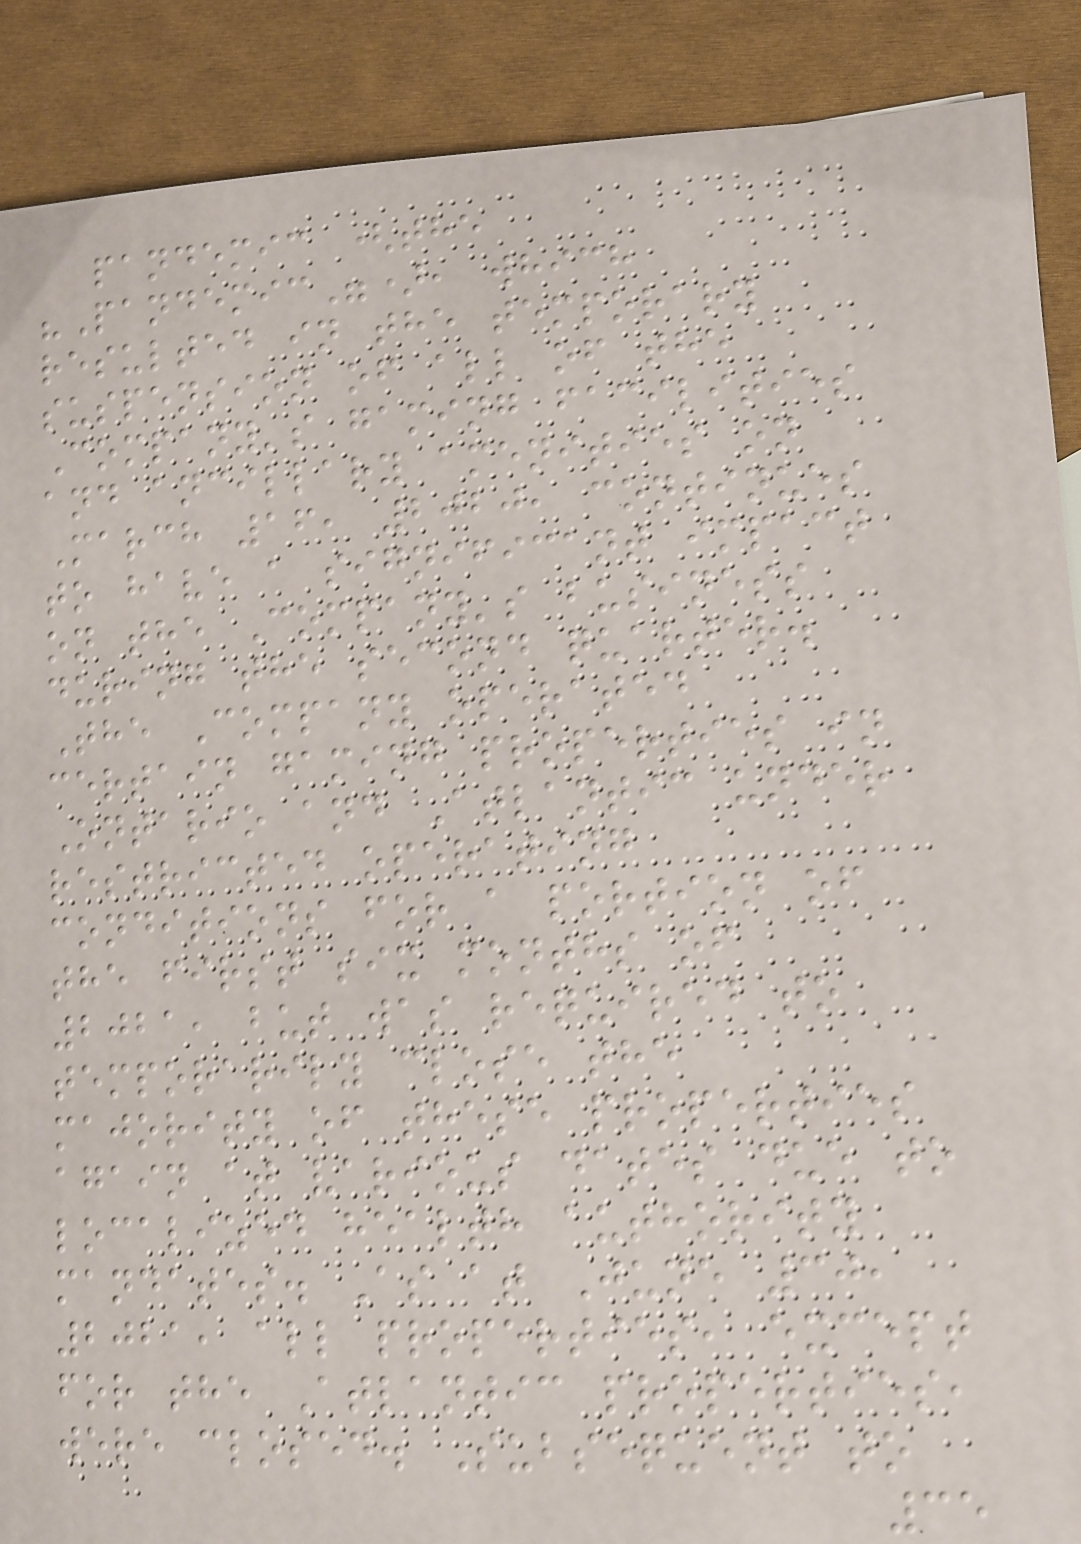pandemic (the
"Pandemic"), which
resulted in the temporary
suspension of all of the
Company's gaming facilities
and ancillary amenities on
March 16, 2020, continues
to have a significant impact
on the Company's business
during the second quarter.
The Company operated
certain gaming properties in
Ontario and Atlantic under
restricted operating
conditions for a portion of
the first six months of
2021, but was required to
temporarily close the
majority of these properties
again at various dates due to
localized health authority
mandates. As at June 30,
2021, all properties, except
for the Atlantic properties,
were closed. Subsequent to
35
